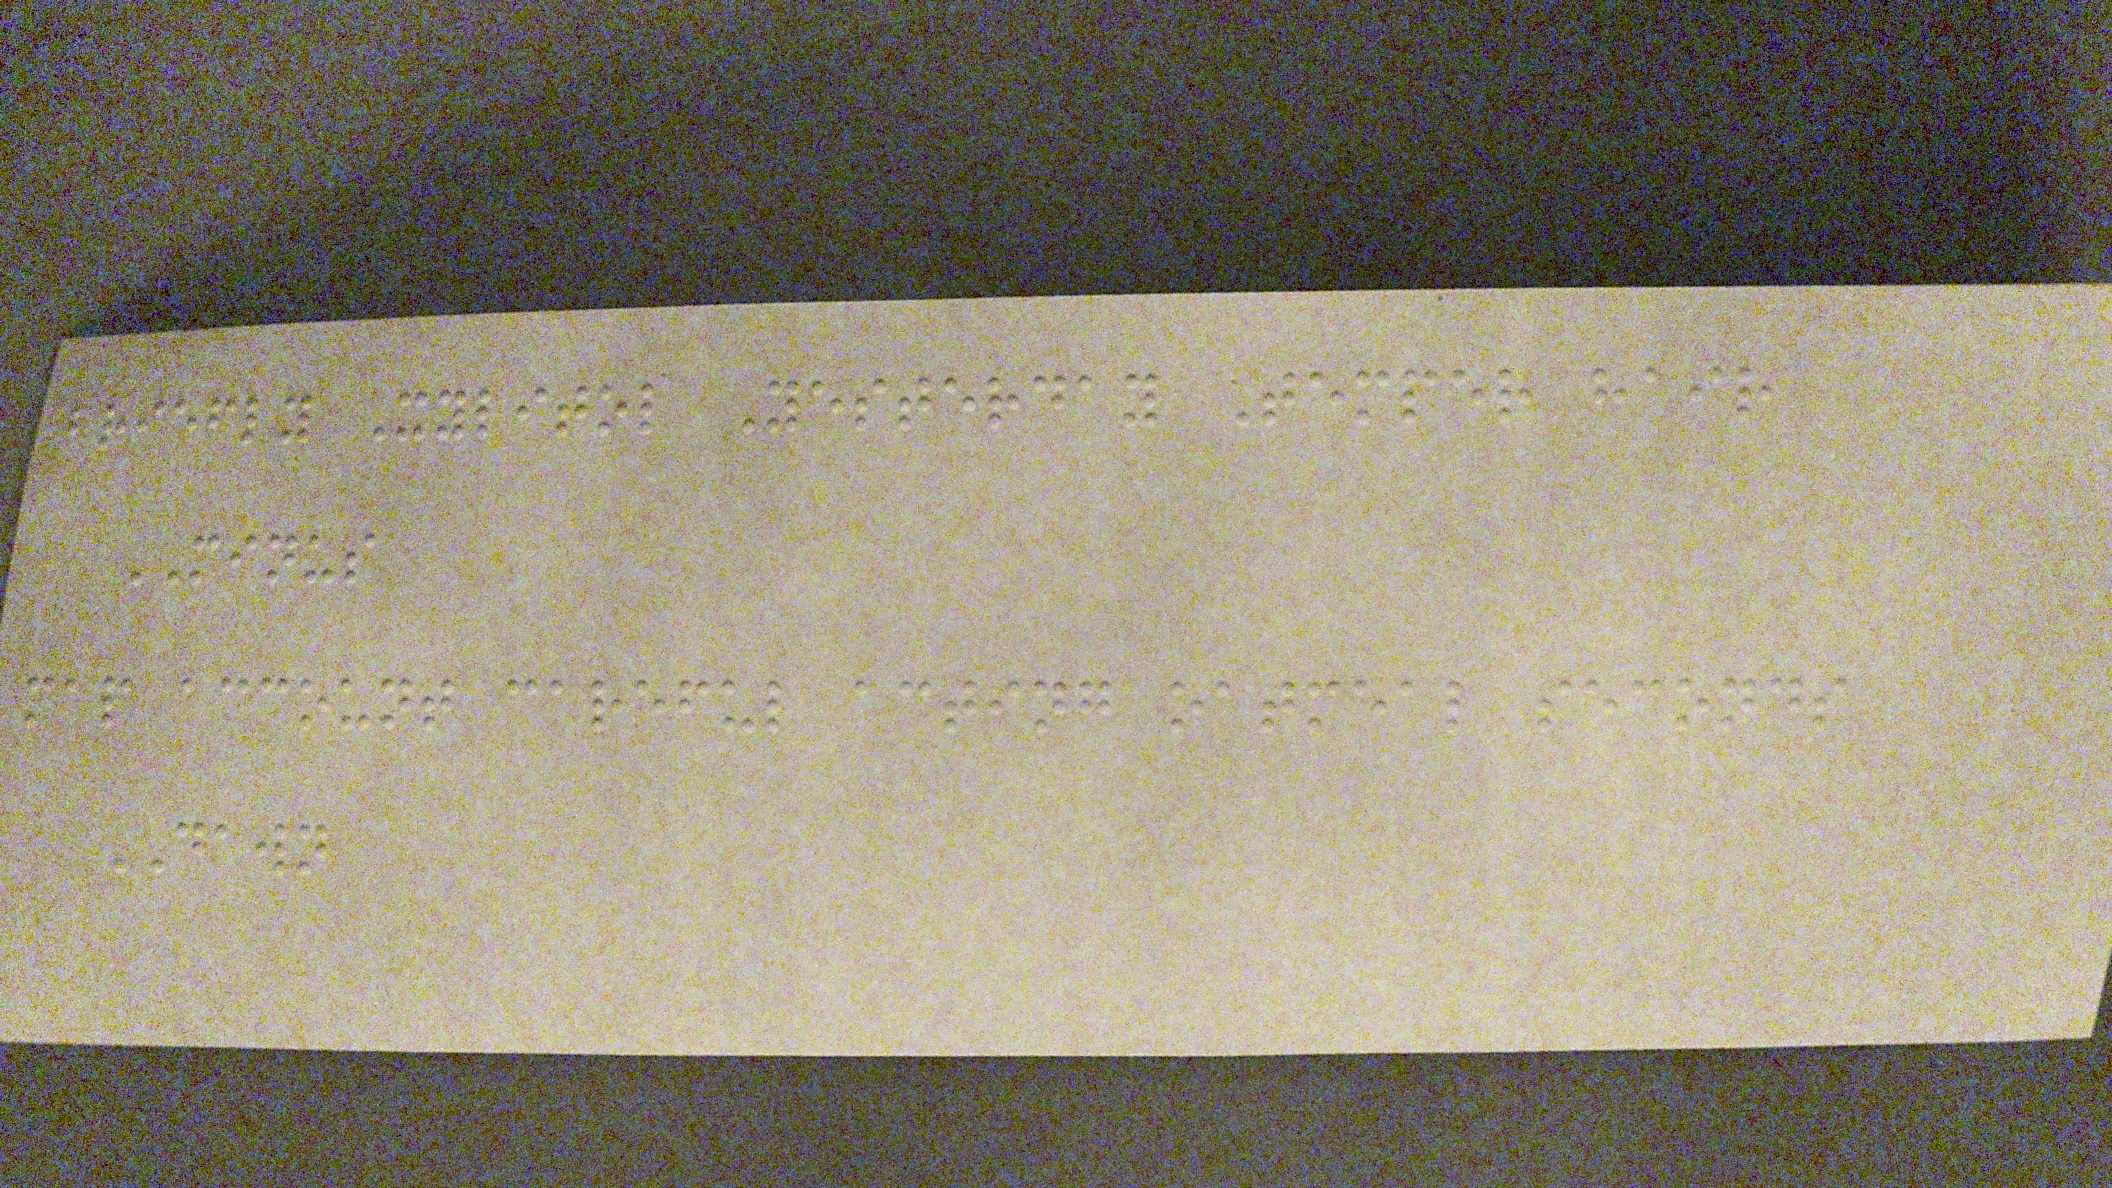briefly Xylitol Yesterday Temper hair
MINUS
map account careful acting oatmeal seconds
DAWN
